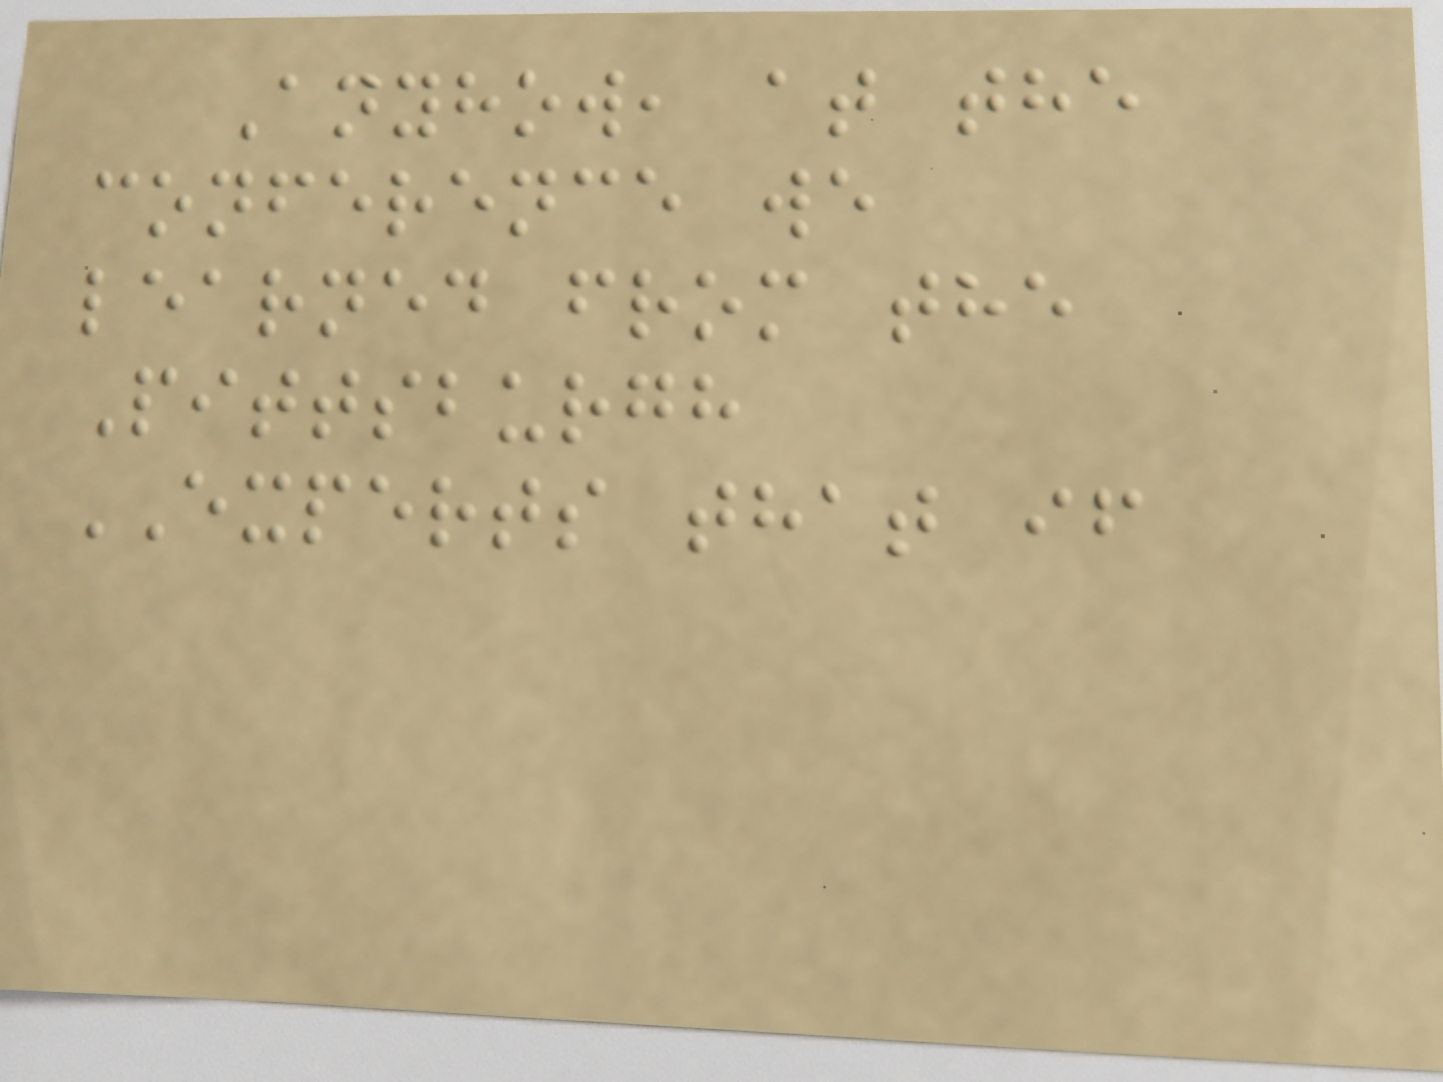Anyhow, at the
conference we
learned from the
Pittsburgh
EXPERTS that if
